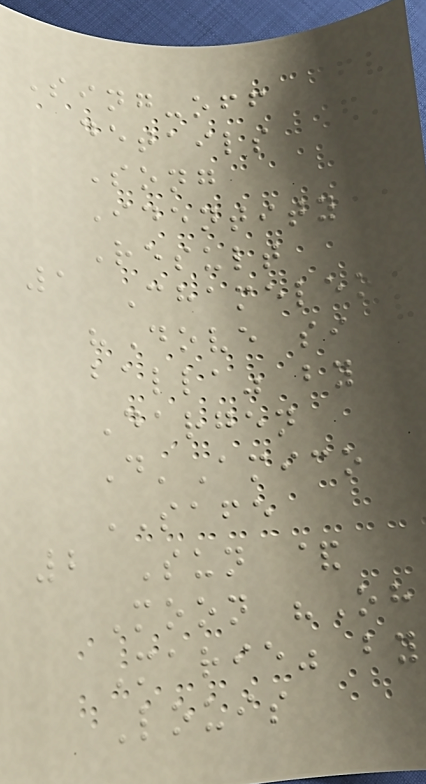Sing-off
details
Song
Identity
Result
1 Chameleon
"Dove si
balla" by
Dargen
D'Amico
SAFE
2 Sun &
Moon "Oh
Marie" by
Louis
